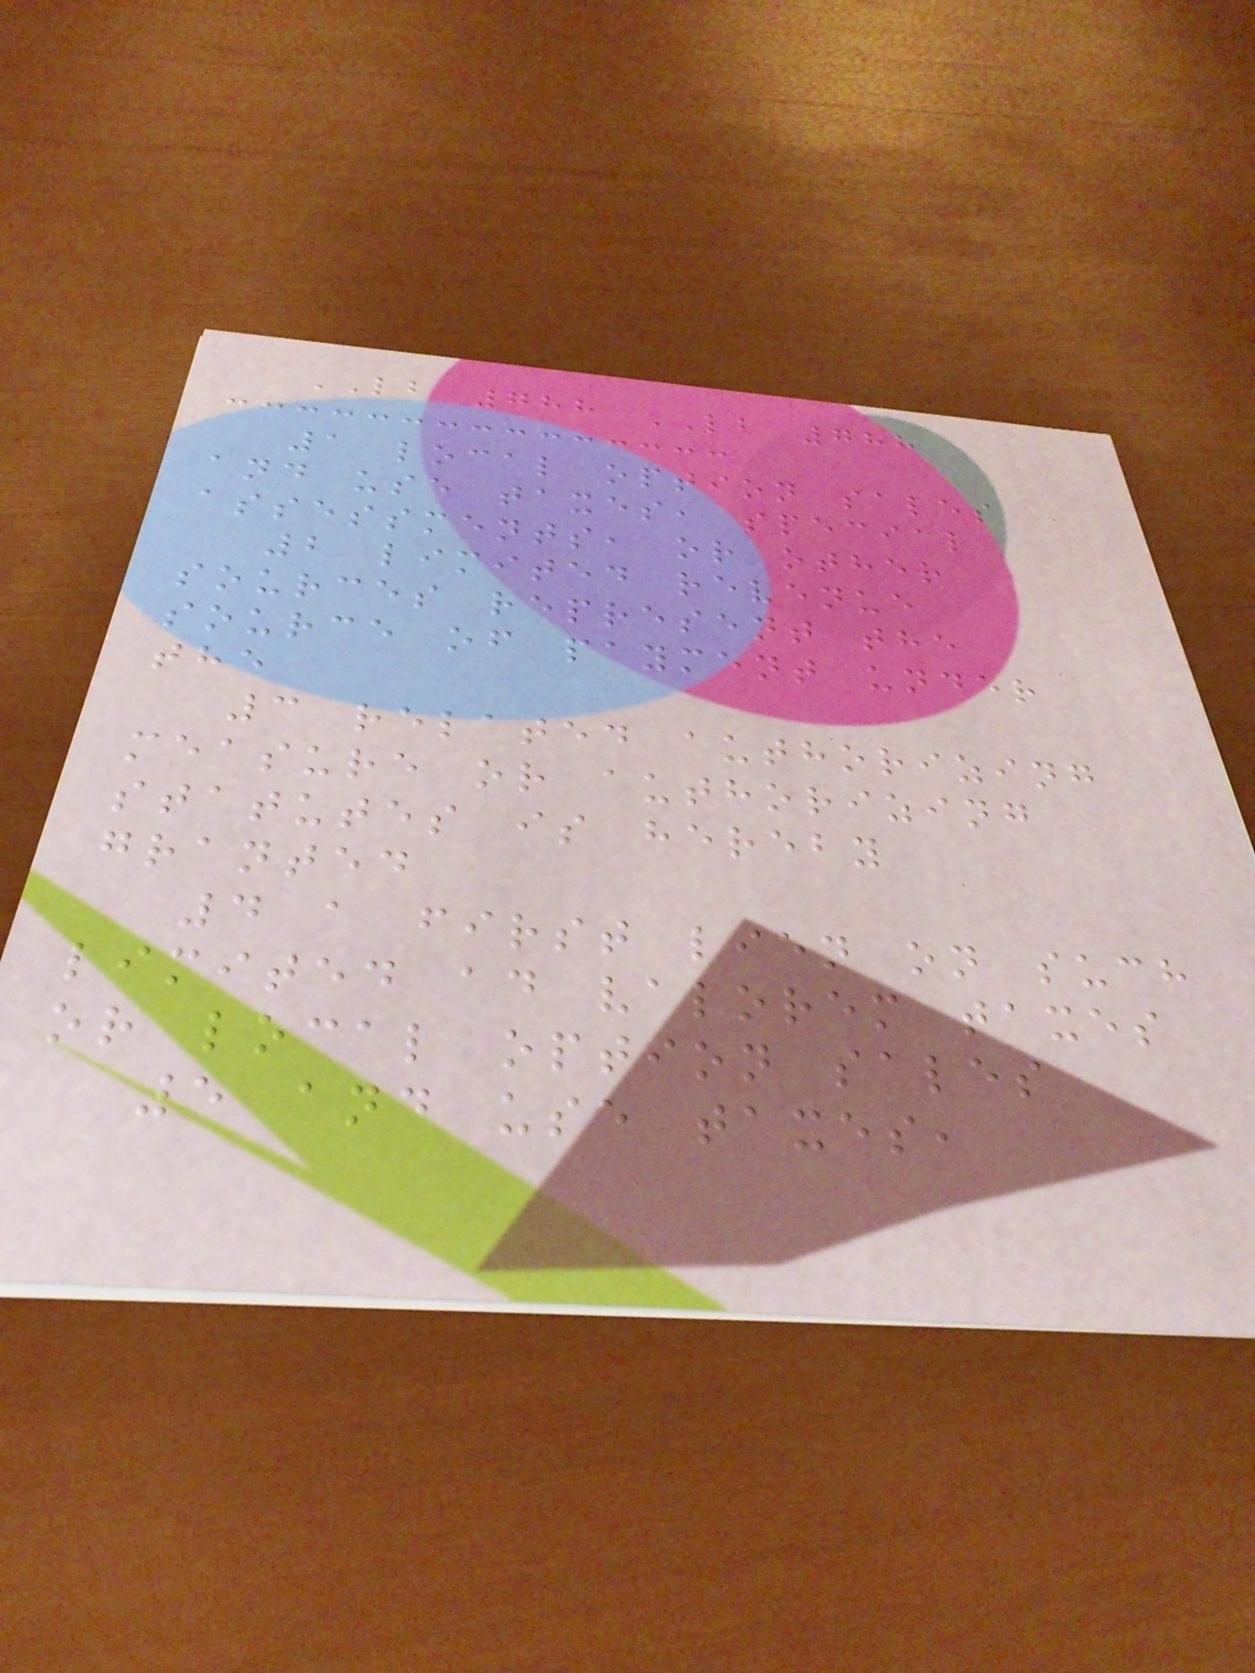LB 788 LB 788
1 local option sales
and use taxes, special
assessments, or other
2 limited revenue
sources represent the
source of payment under
the
3 related authorizing
measure or authorizing
statutes is hereby
granted
4 a first lien on such
limited ad valorem taxes
or local option sales
5 and use taxes,
